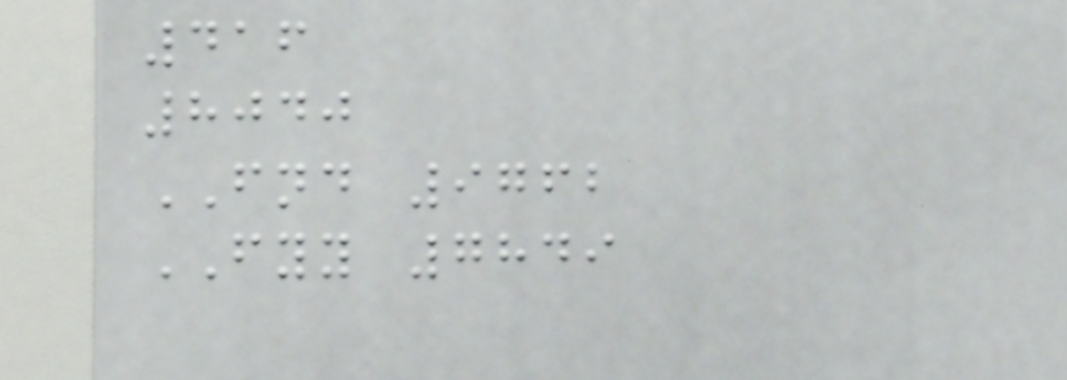416
8040
FND 9762
FYY 7849
